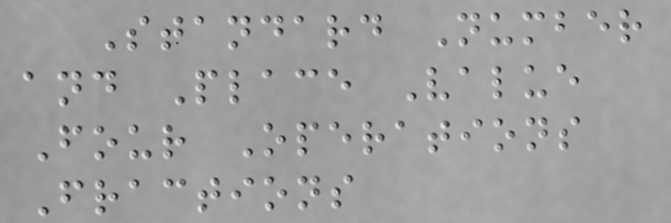Standard Number
and Place Value
Four Operations
Fractions
